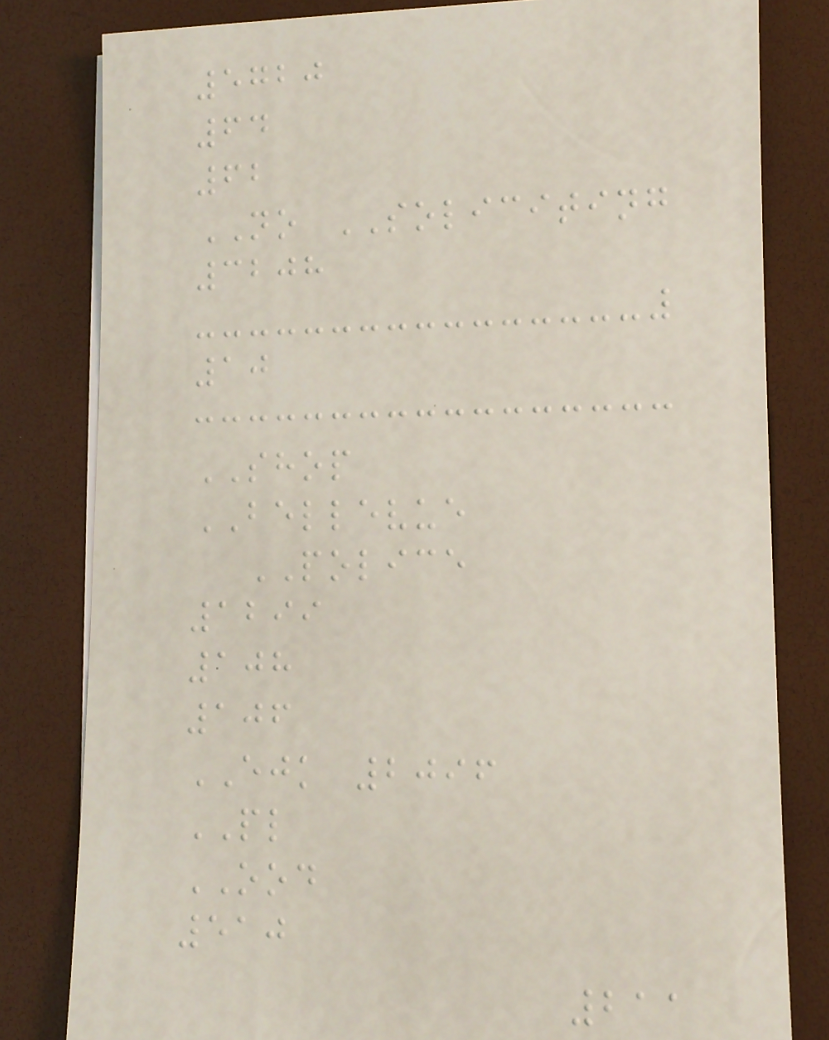5720
64
62
NO SOLICITING
3208
10
SHOP
BELLEVUE
POLICE
1299
108
106
EJK 2096
PL
OOD
510
211
